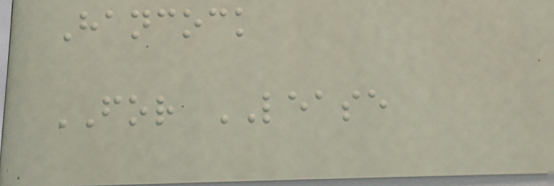Hancock
FOR LEASE
